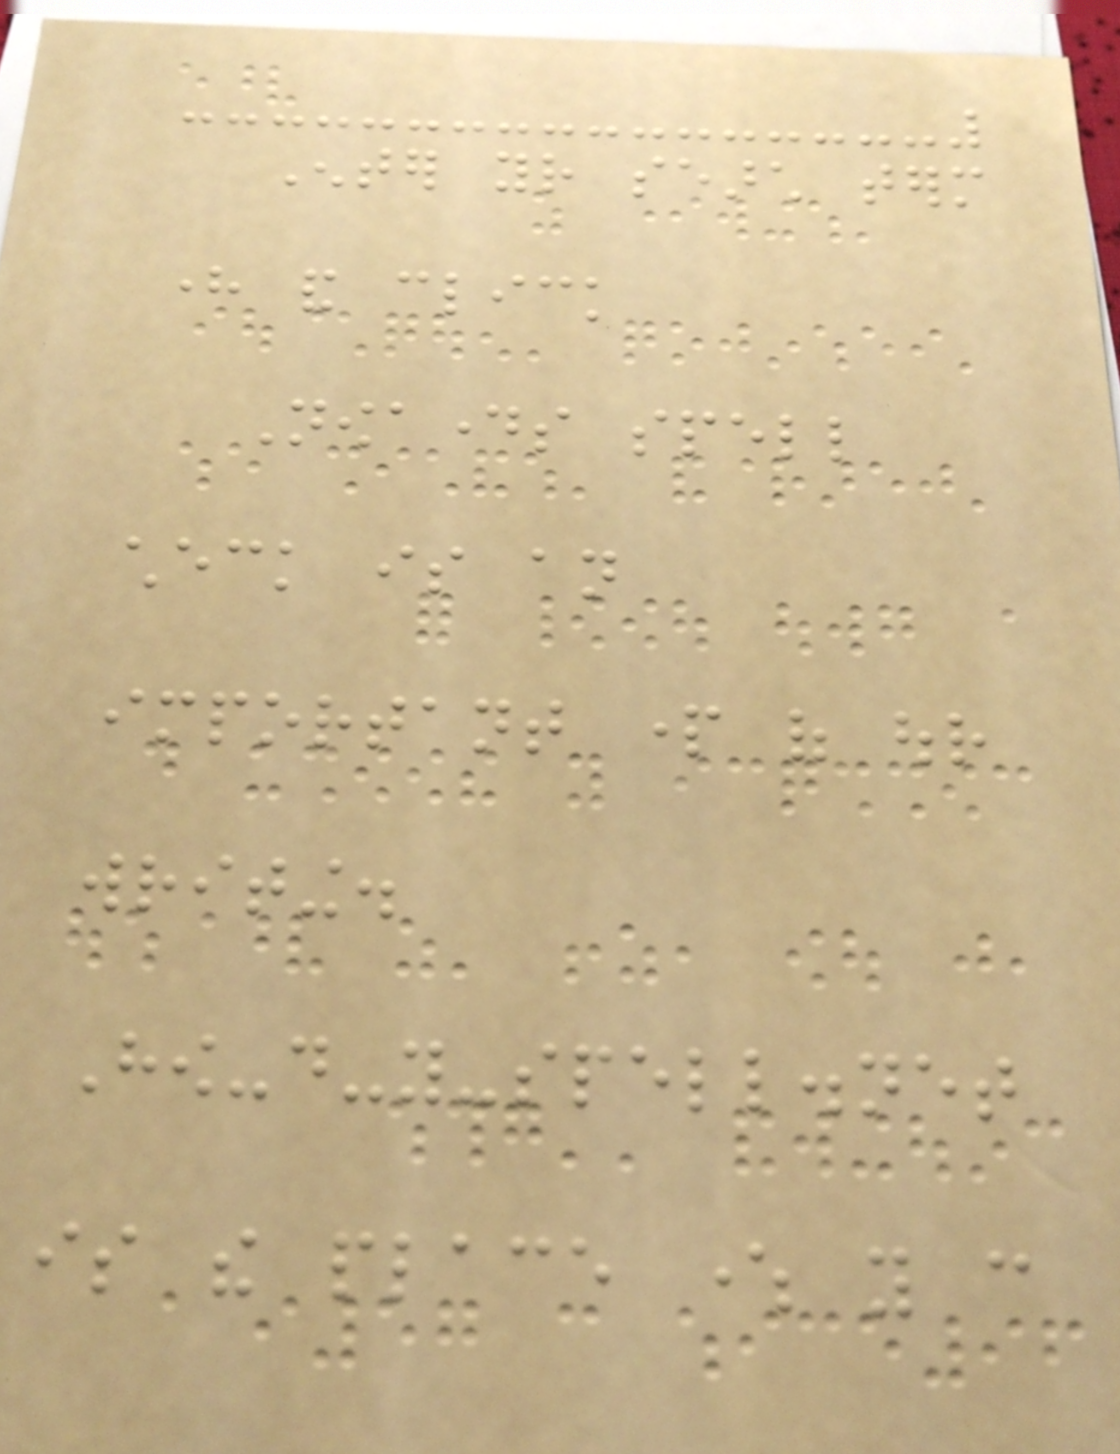Enter your search term
here and click
Nowadays spell
check is an
important part of our
writing.
How-do-you-spell.net
is the place where you can
